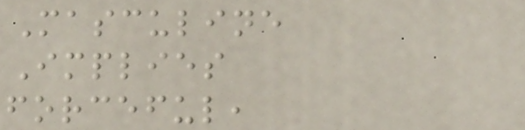Masculine
Implies
forceful,
